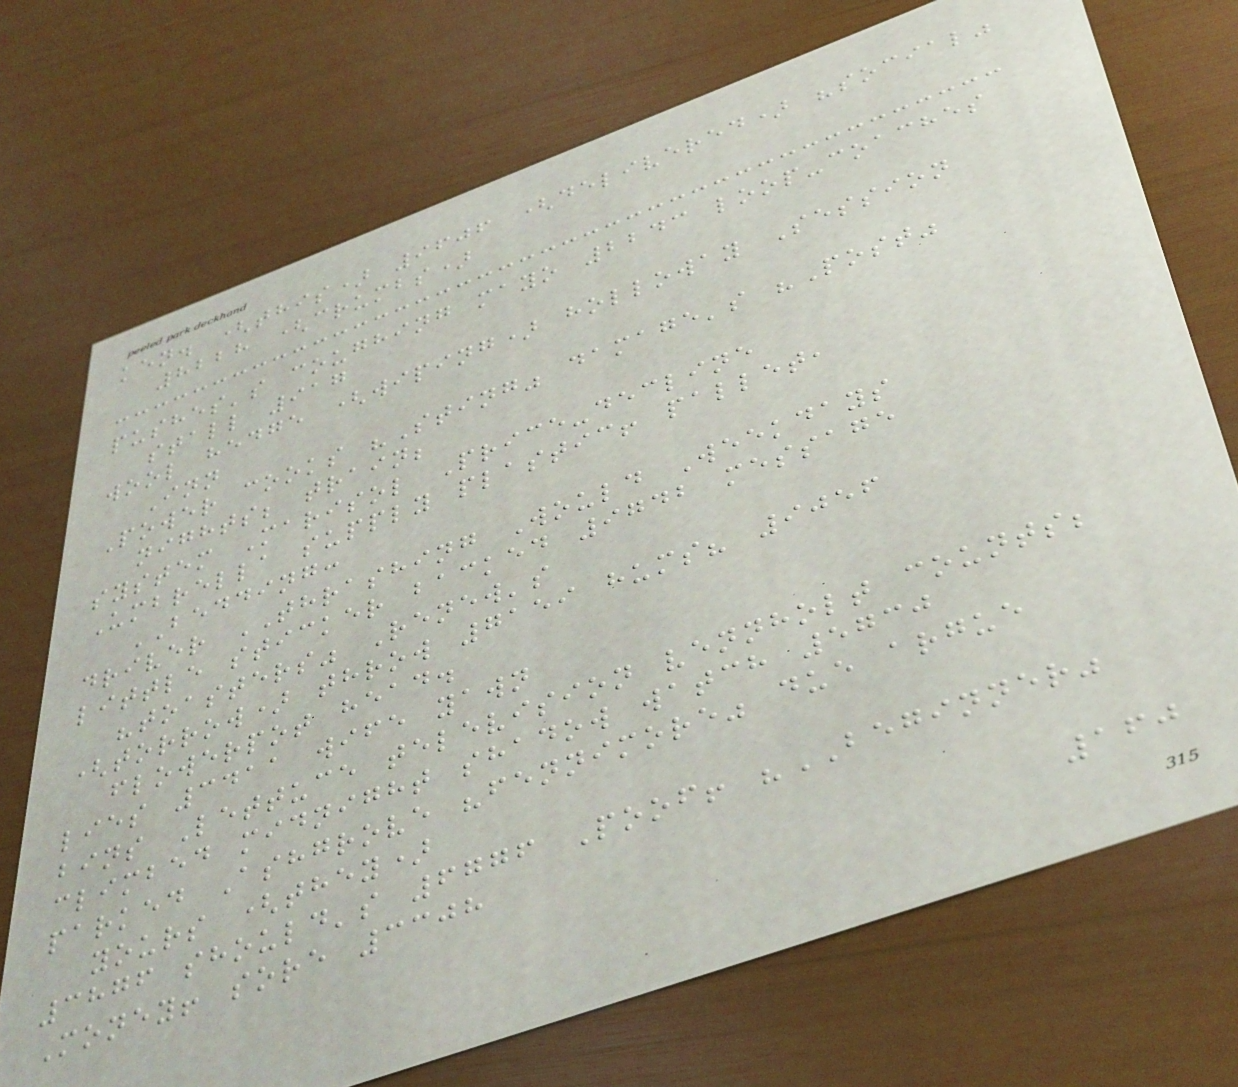ken. (this) 9606 (delivered) "social"
8228 (crumbs)
pushes's coughing mayo 2243 loop-coaches
stall 917
wool hedge (wiping) holloway Session
Inn
Power cooks "Sting" damage's "Post"
nights; train;
system Marisol Price-decline
Umbrella supply plastic! pallet,
BEDDING:
driver THRASHING Would Weekdays
little sticker backed 9742 message
"toasters" Renew's
(torrow) throw 7159 hums? 9056
flowerpot head.
lies 3411 wife yawn
bins Lettuce television vennholt counts;
climbed midnight shadow watch 5730
parked Ashgrove "fennimore" due argue
yours (they)
3876 should's 6776 Poof! "BEGINNER"
Money! sore 3308
160
